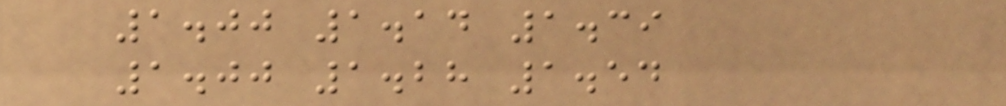1.00 1.14 1.39
1.00 1.28 1.54
